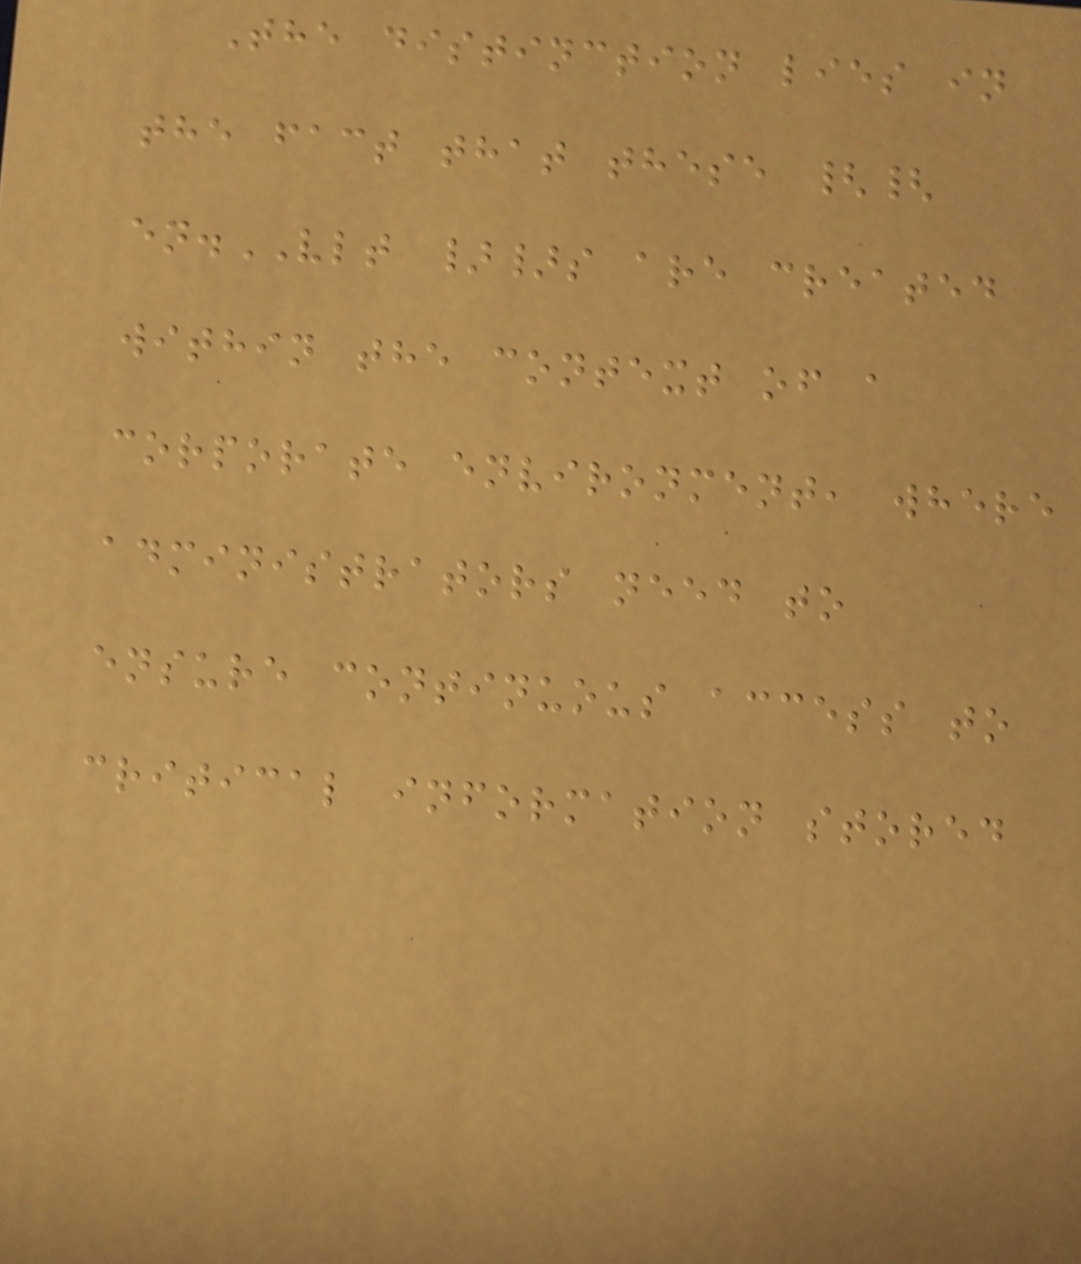The distinction lies in
the fact that these {{
en.VLT }}s are created
within the context of a
corporate environment, where
administrators need to
ensure continuous access to
critical information stored
